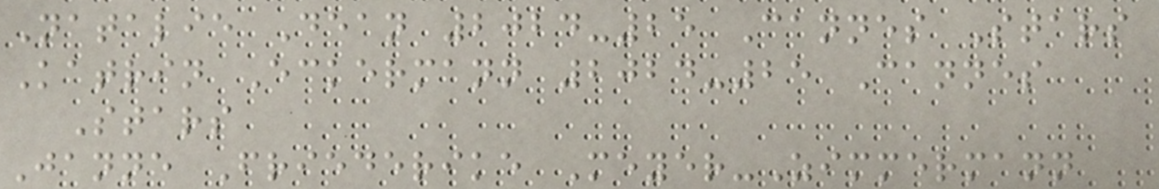Natalie Dean 2024-25 Cannes Stars
Katrin Eckermann 2024-25 Cannes
Stars
Janne Friederike Meyer-Zimmermann
